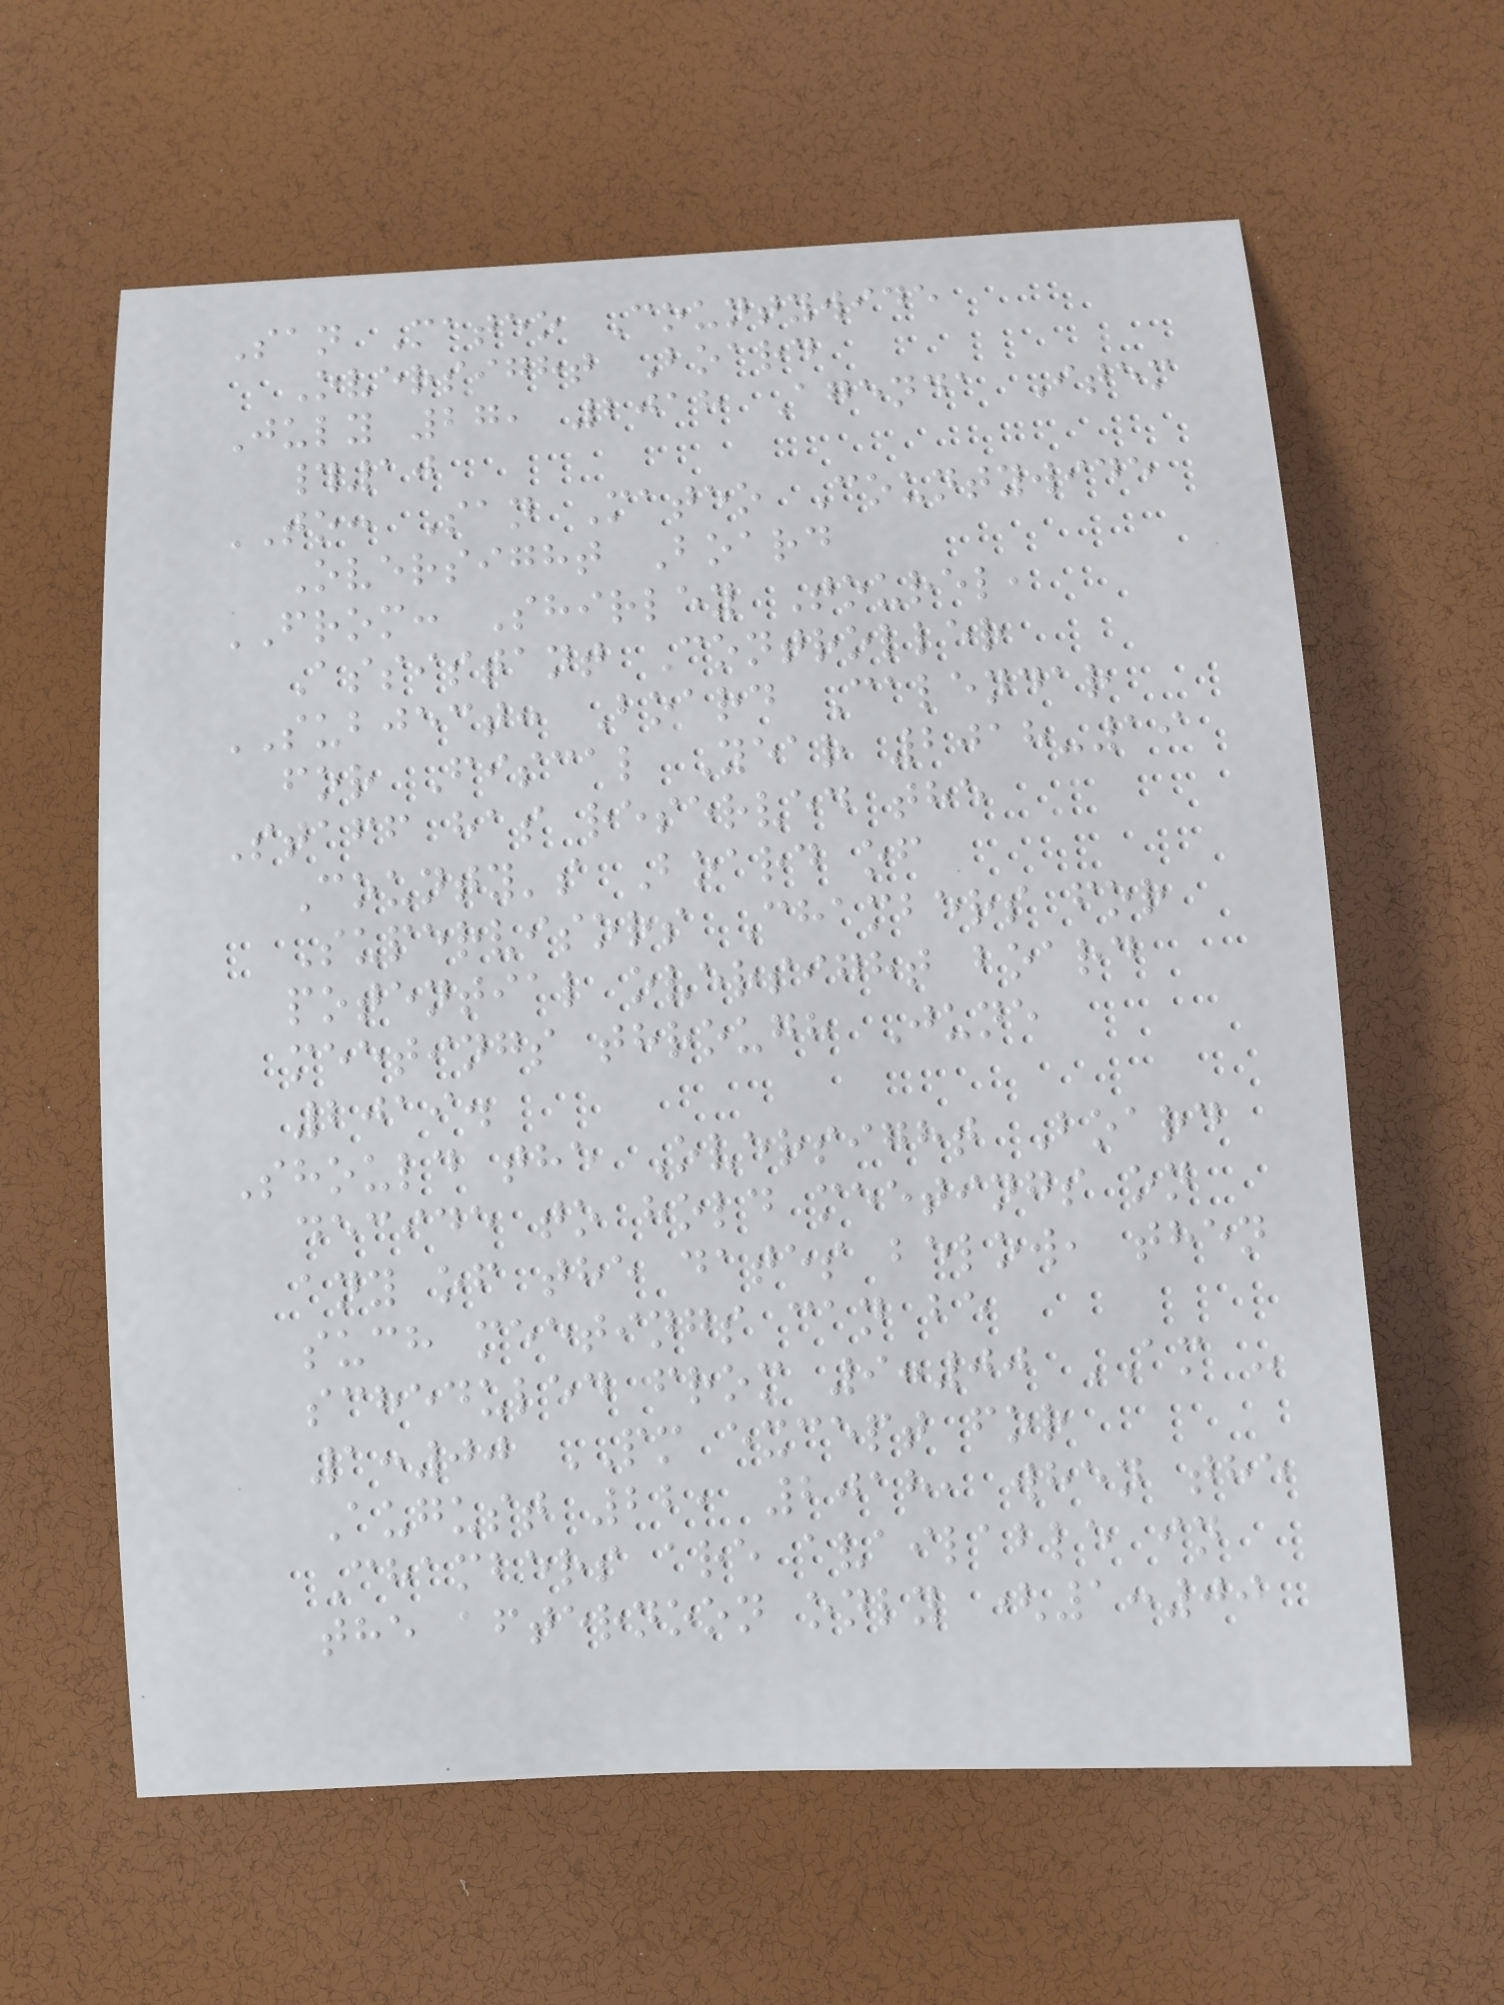San Mateo Countywide
Oversight Board
July 27, 2018 Agenda Item
#10
TO: San Mateo Countywide
Oversight Board
FROM: Shirley Tourel,
Assistant Controller
SUBJECT: Board Calendar
for Fiscal Year 2018-19
Staff has reserved the
County's Board of
Supervisors Chambers for
potential oversight board
meetings through June
2019.
Should the Oversight Board
decide to hold meetings on
any of the dates below, then
such meetings can be
scheduled from 9:00 AM -
1:00 PM except for
August 22, 2018, when the
Chambers are available in
the afternoon only (1:00
